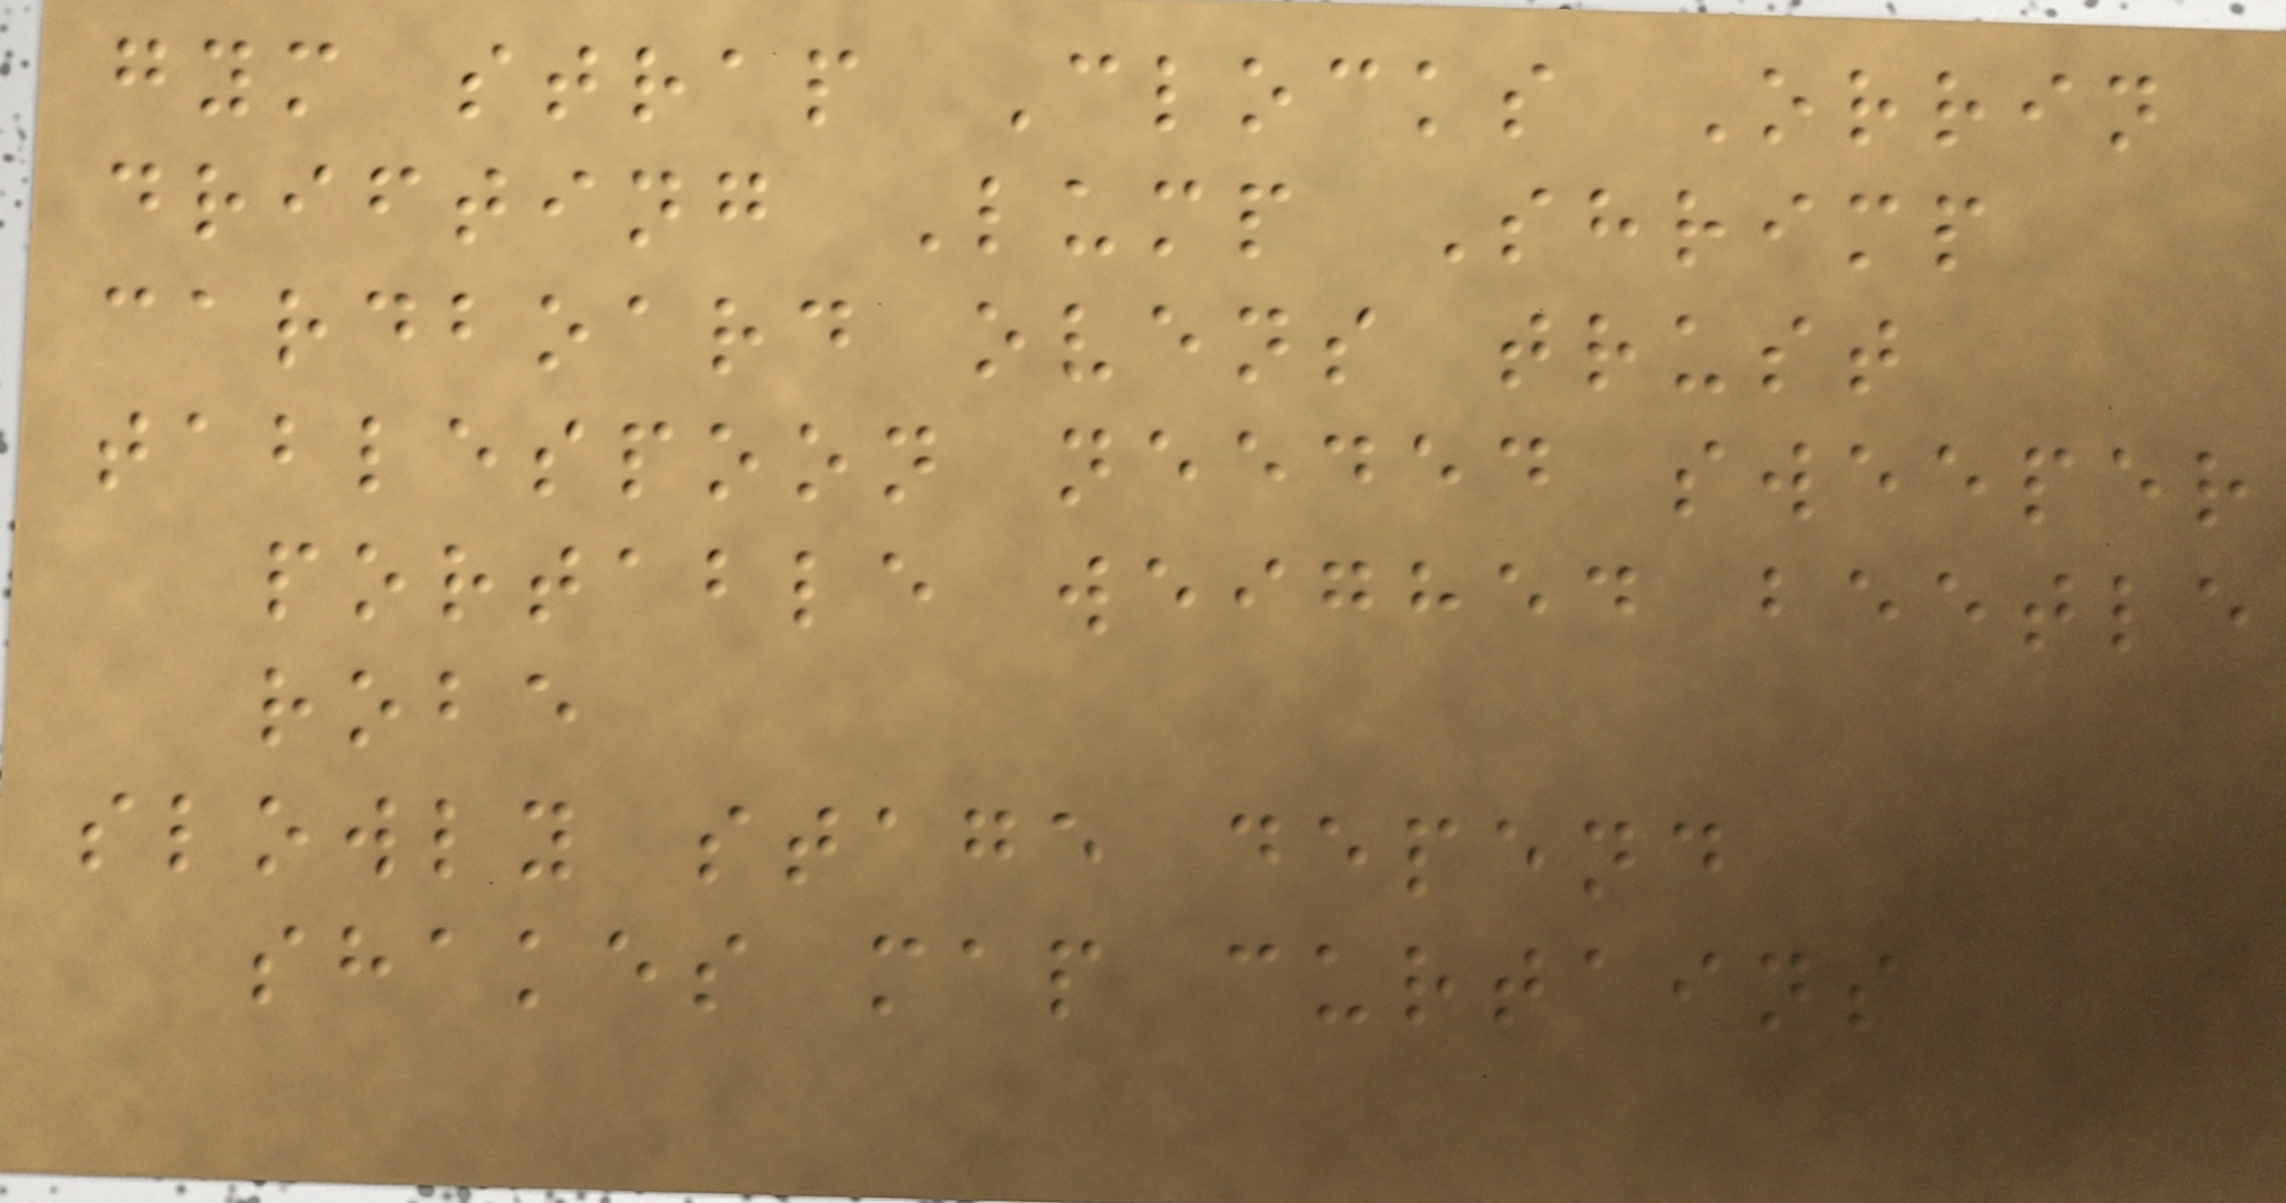gym strap Clocks Orrin
drifting Lump Shrimp
cardboard ovens trust
tablespoon needed sweeper
portable weighed beetle
robe
slowly stage depend
shakes map curtains
